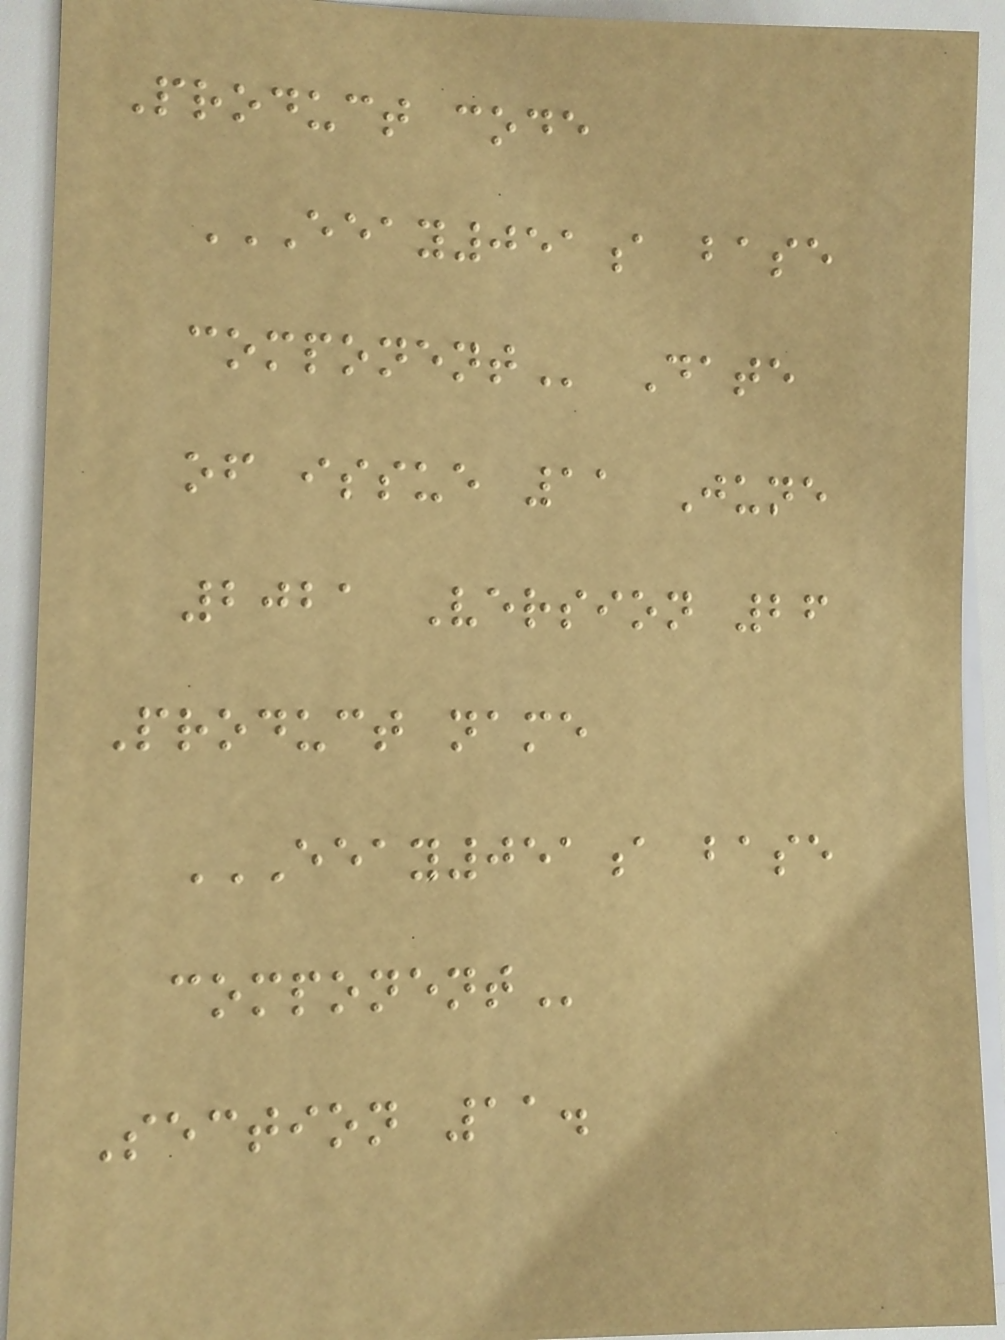Product code
EEAY051A BASE
COMPONENT Date
of issue 11 June
2021 Version 26
Product name
EEAY051A BASE
COMPONENT
Section 11.
